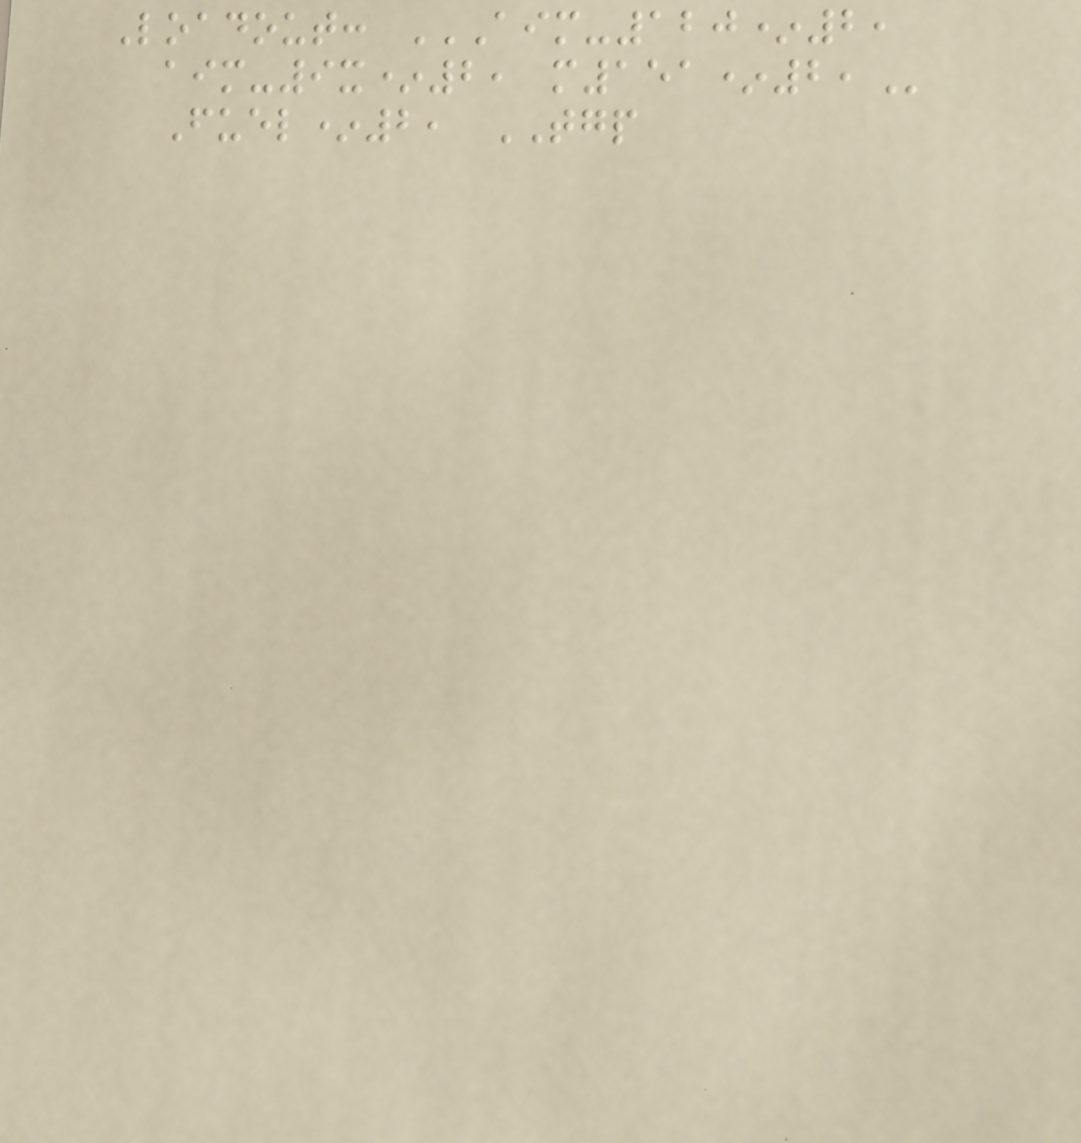Loadout: AIM-120*2,
AIM-9X*2, M151*2,
Fuel*2, TGP
